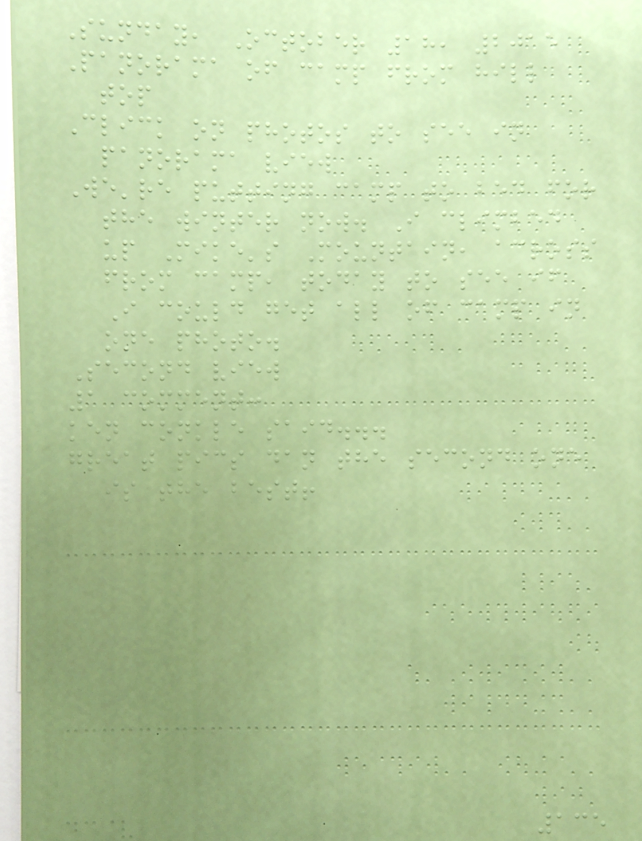Sunday, October 18, 2015
Panorama of camp from hill
top
Click on photos to see in
panorama view
We're putting camp to bed for
the winter now. I climbed
up Mike's Mountain, across
from camp, today to see if
I could get all of camp in
one photo.
Second view
1 comment:
ken conkle said...
great pics dan the second one
is the best!
135
